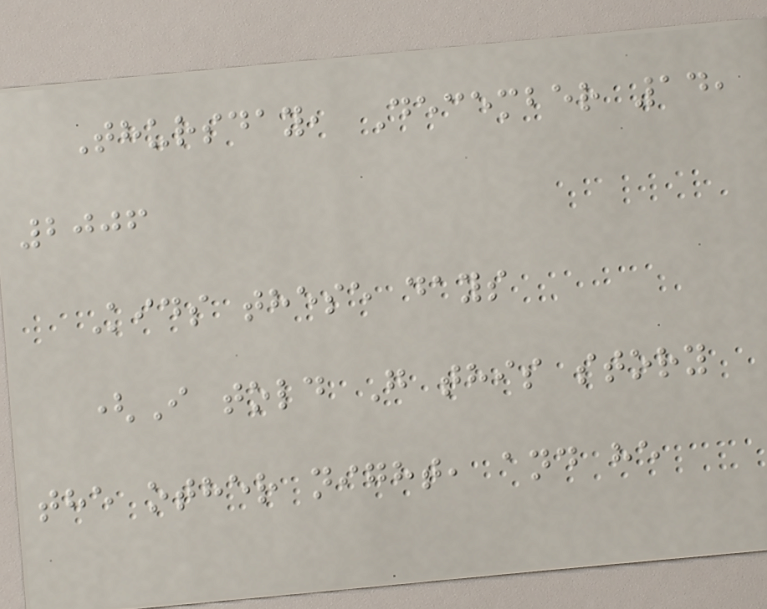Thursday, December 14,
2006
Kids these days
(I told G this story
the other night, and he
